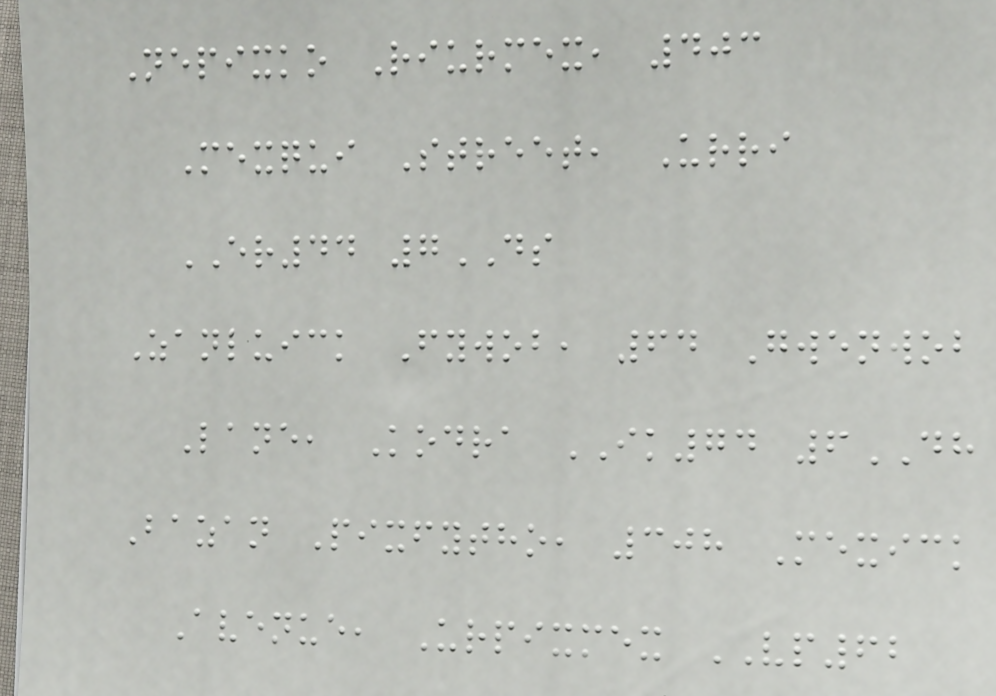Nepixko Riurmex, 403
Mexqui Street, Urri
ER44 7DS
Zanluick Fywob, 64 Gwenwob
Lane, Kodra IK74 6DH
Bazan Pixfytho, 308 Mexick
Avenue, Urpixmex VP62
